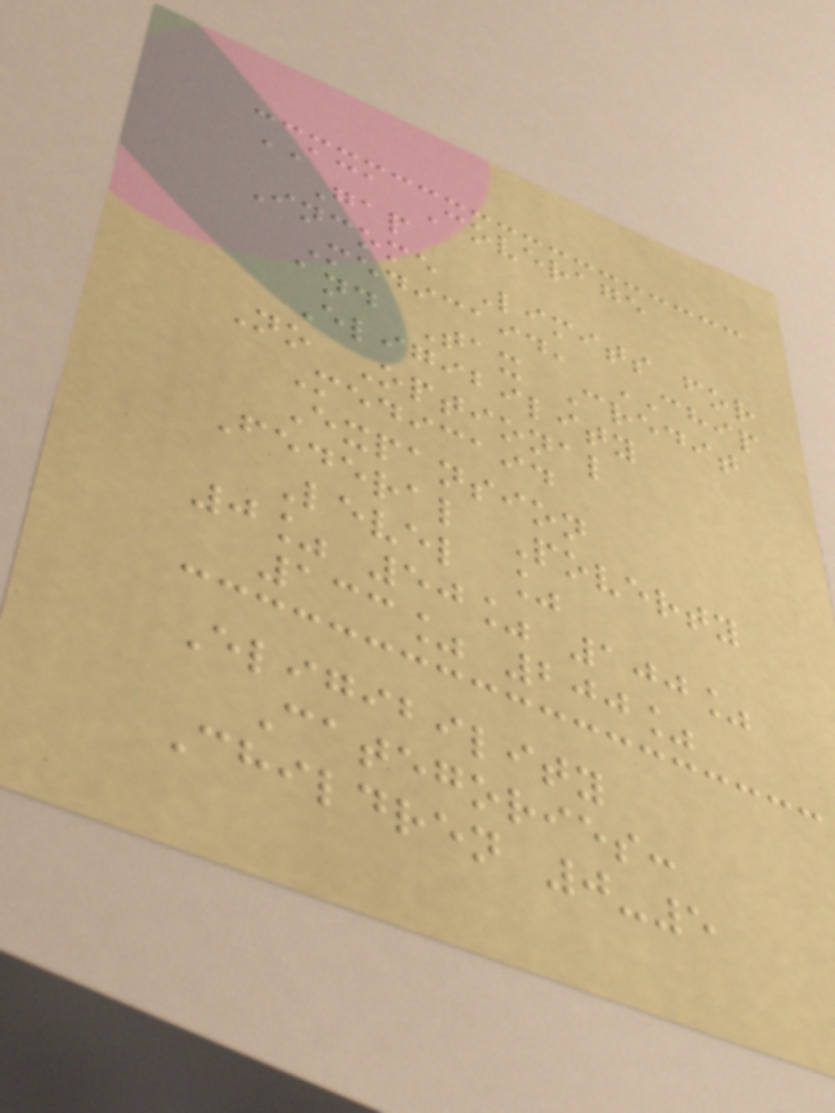ACA Coverage
Gap
Income Limits for
Medicaid, CHIP
and Tax Credit
Eligibility
No Optional
Medicaid
Expansion
Federal Poverty
Level %
0% 50% 100%
133% 200%
Eligibility
Categories:
Children 0-5
